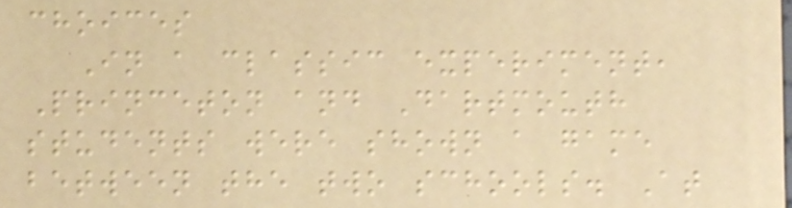choices
In a classic experiment,
Princeton and Dartmouth
students were shown a game
between the two schools. At
